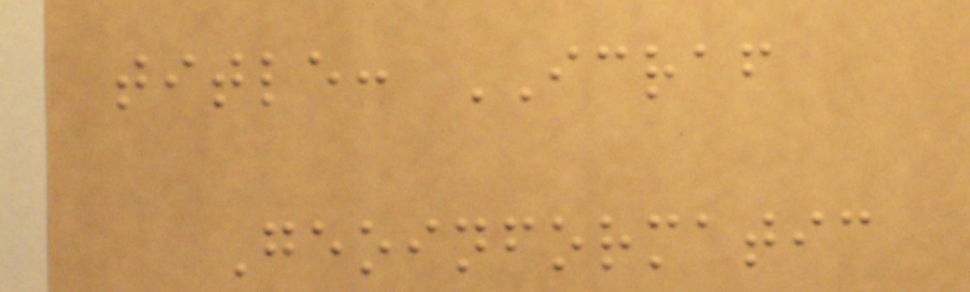title: ICRAF
Geoinformatic
